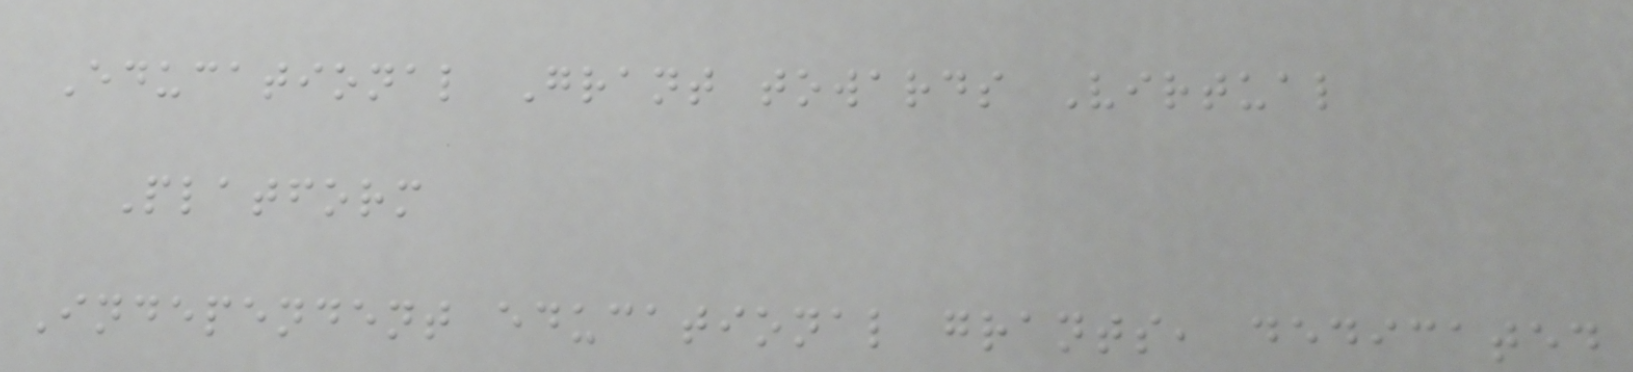Educational Grant towards Virtual
Platform
Independent educational grants, dedicated
